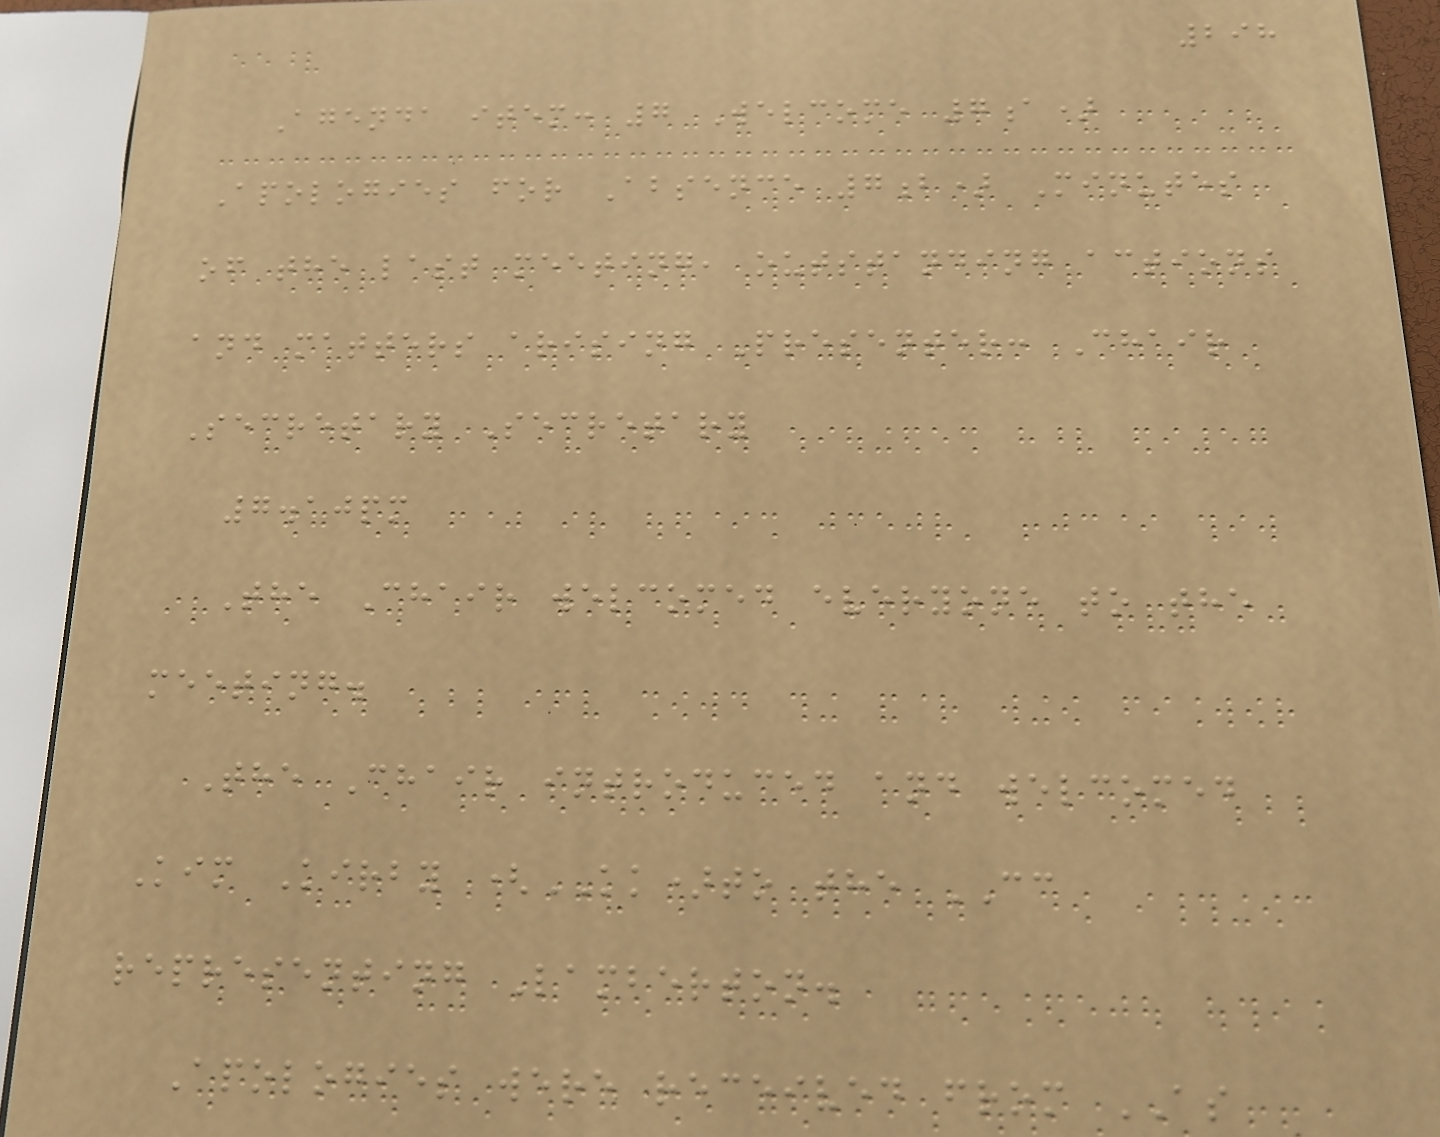298
Agenda item: 7 Welcome 7a)
Apologies for Absence 7b) Minutes
of the last meeting, outstanding actions
and matters arising Presenter: Chair
Secretary Secretary
7.10pm
The Chair welcomed everyone to the
meeting.
The Chair introduced and welcomed
Kim Kirby (KK)to the CC
representing Lamberton.
Apologies were received from AS
